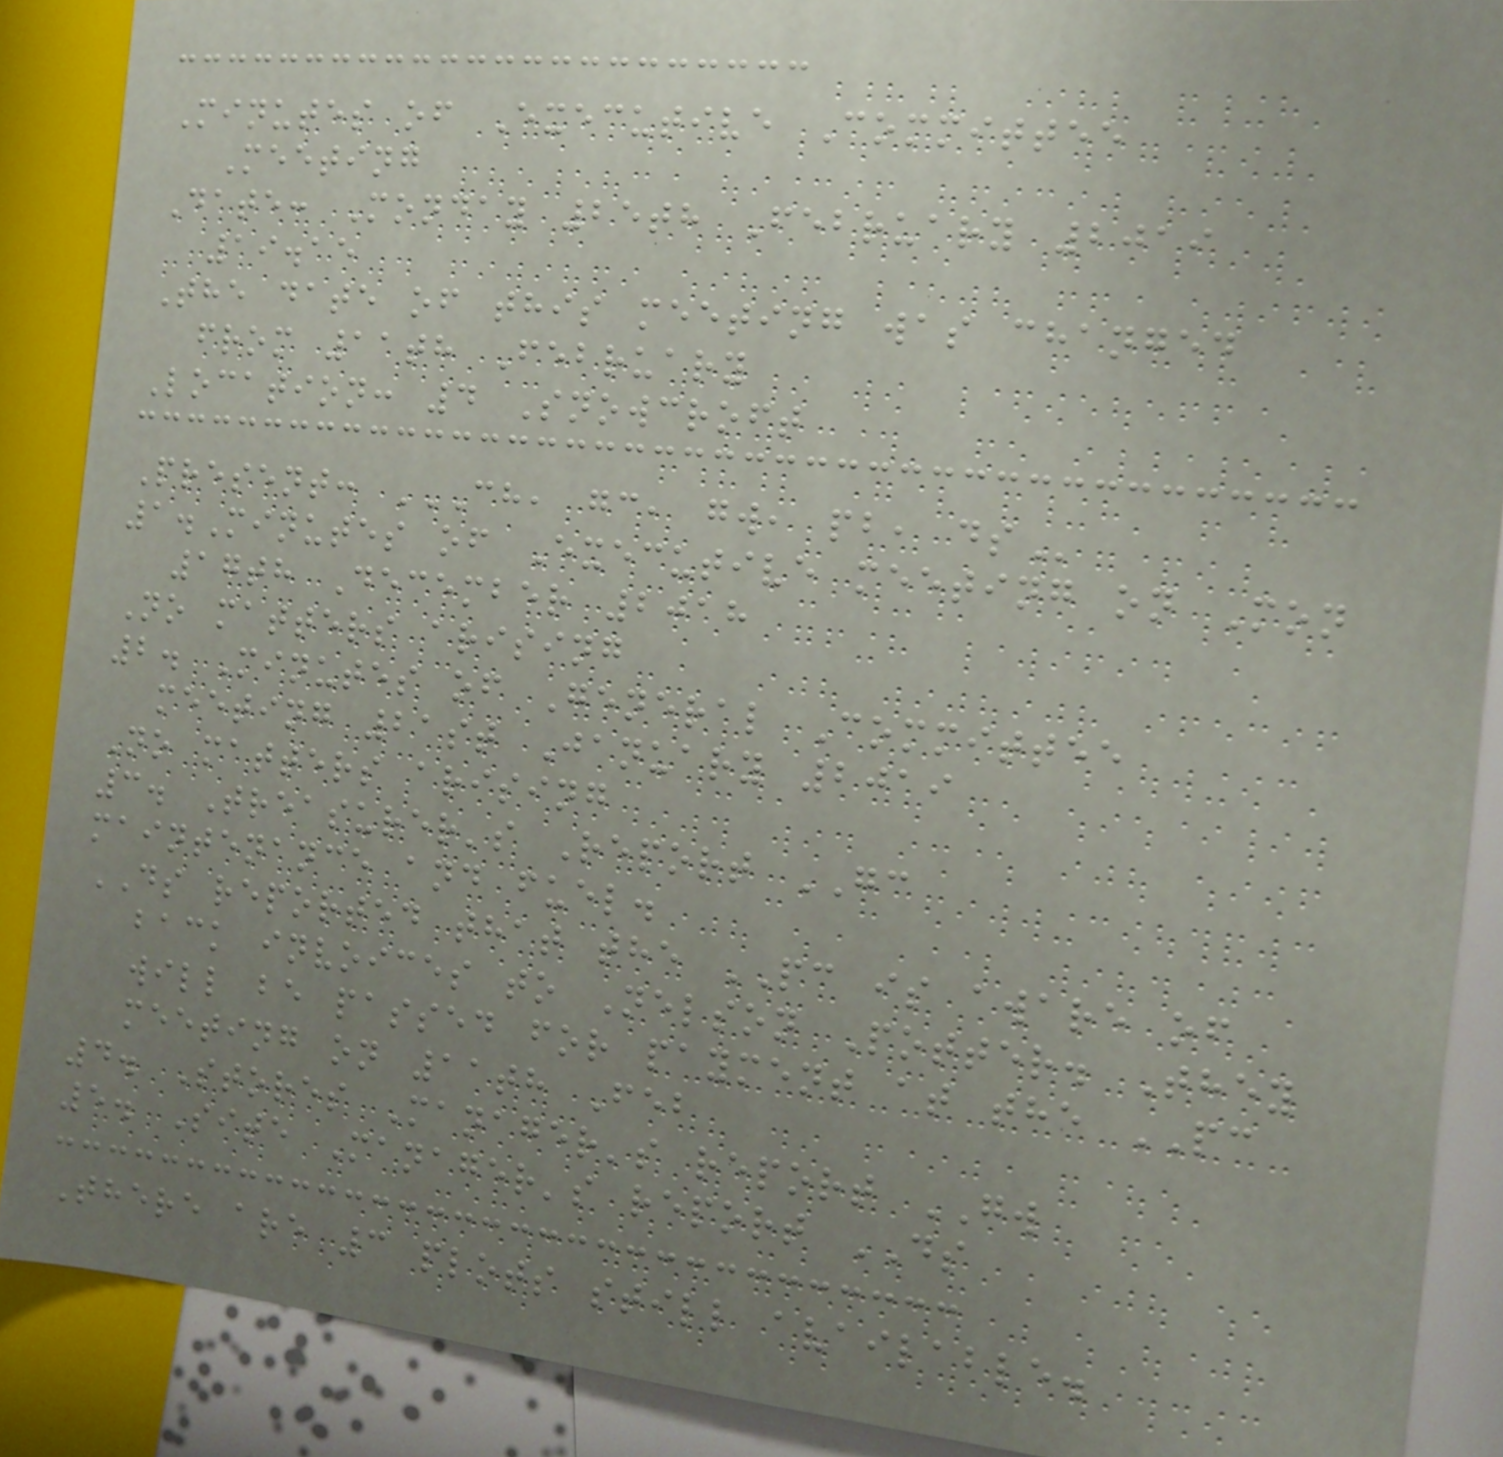Minutes of Executive Committee
Meeting
Date: Monday 25th February 2019
19.15
The date of this meeting was changed
from 11th February
Location: 4 Snowcroft
Present: CH, GC, GW, PB, DS
1.Minutes of Executive meeting on Mon
17th December 2018
No matters arising
2. Minutes of General Committee
meeting 21st January 2019
No matters arising
3. Treasurer's Report GC
maintenance and fuel.
DS reported that the PC is aware of
back invoices to Nelson Potter. They
will be passed for payment at the PC
meeting on 11th Feb
4. Stores Manager's report GW
5. Site Manager's report DS
There are 3 plots still available.
